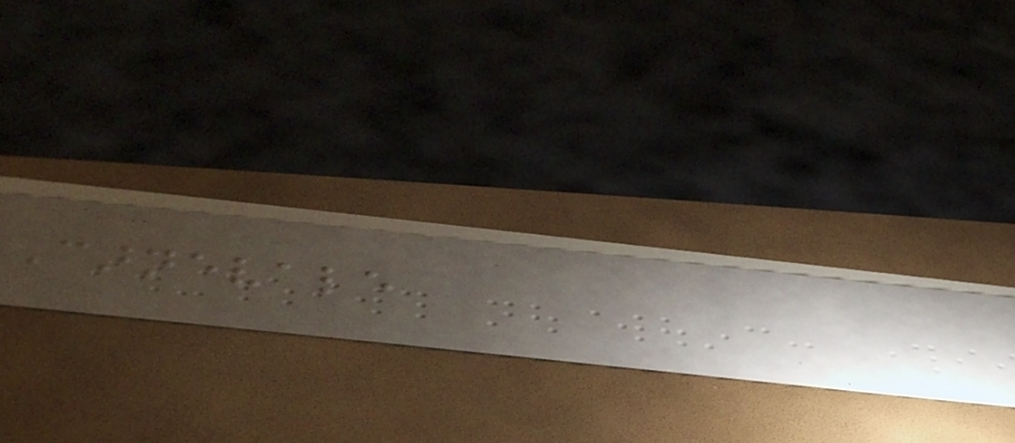Carnevale
